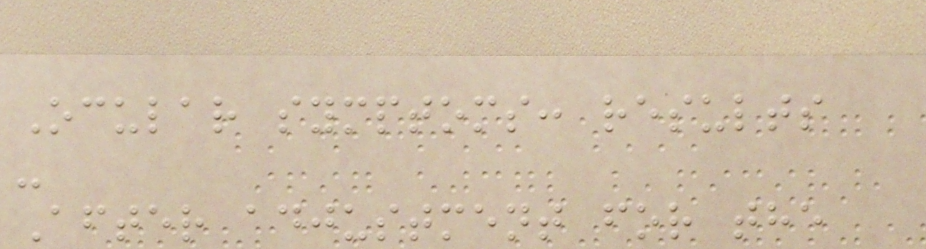Ocular symptoms: results
-
After adjustment for the
